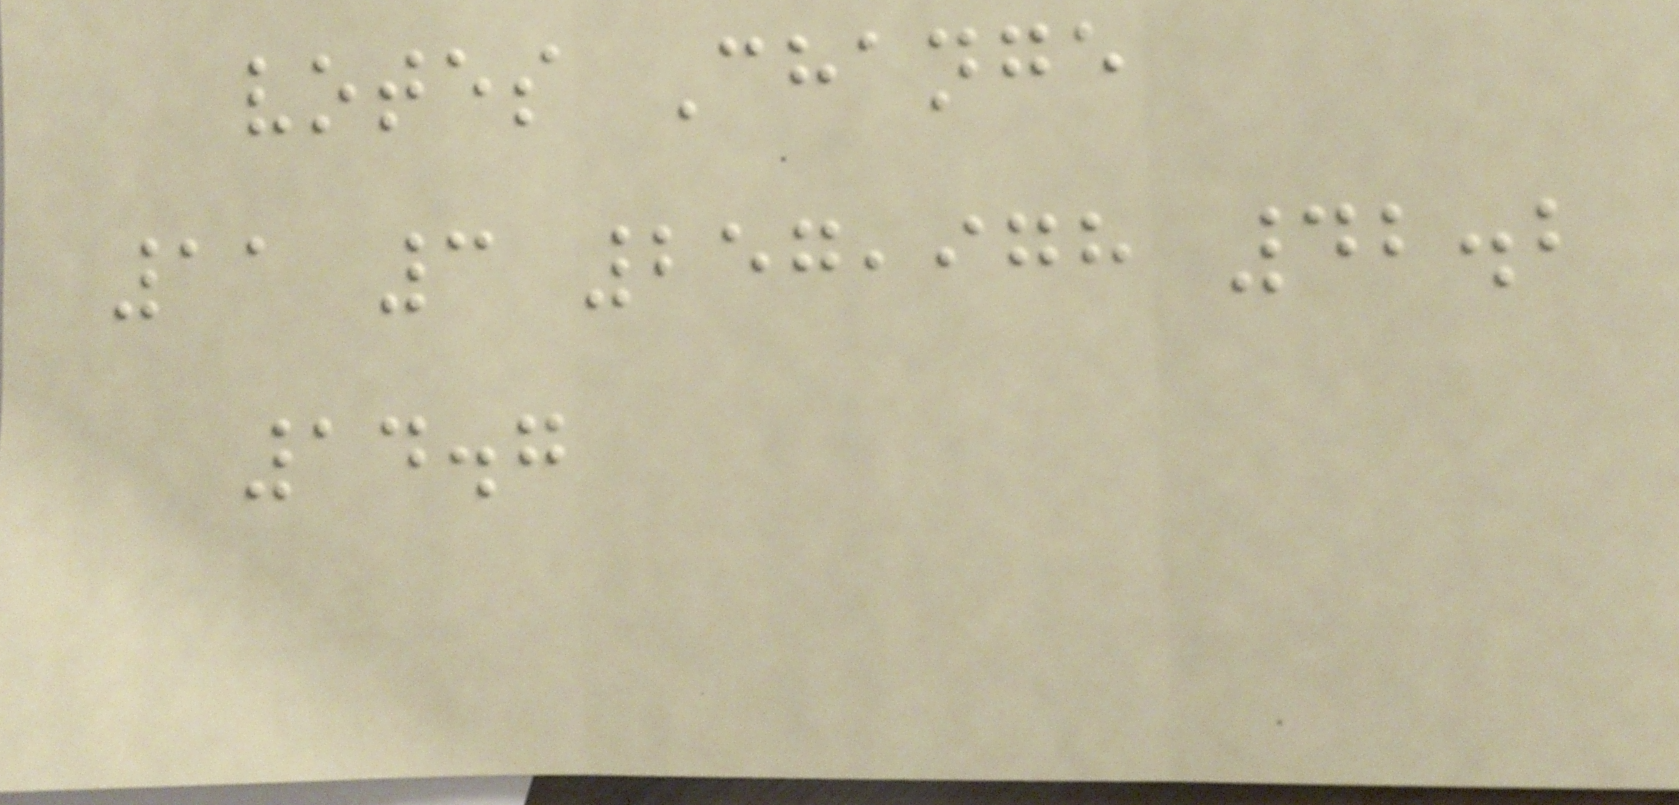votes Change
11 3 257,978 42.2
14.7
